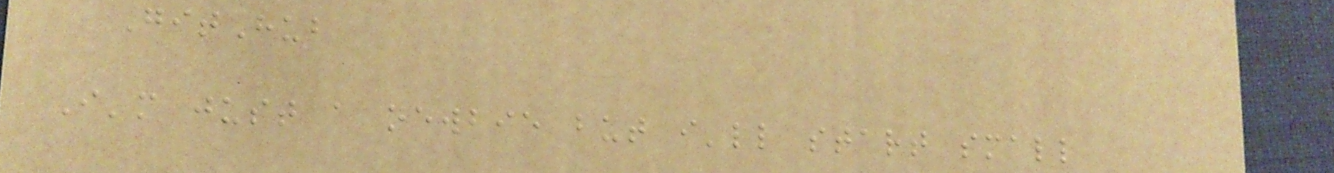GitHub
I'm just a newbie but i'll start small
